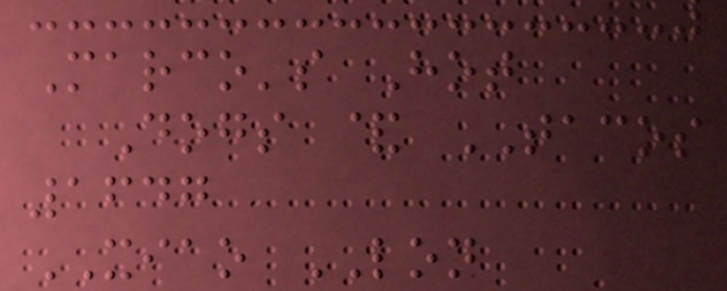Marco's Hot
Dogs & TACOS
1647
XIAO LON
